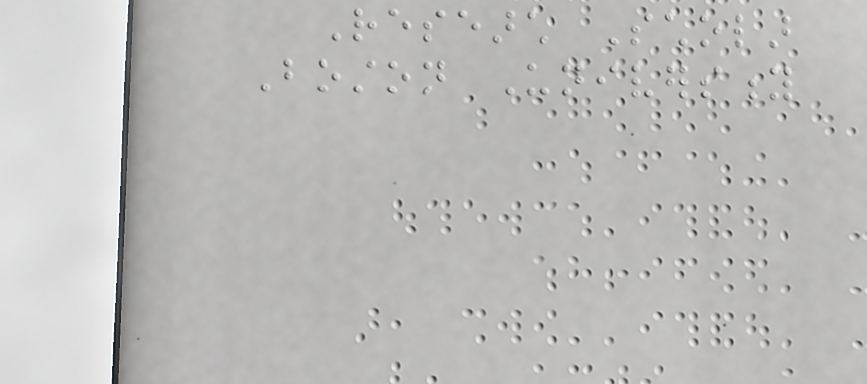Research Scholar
Boston University
